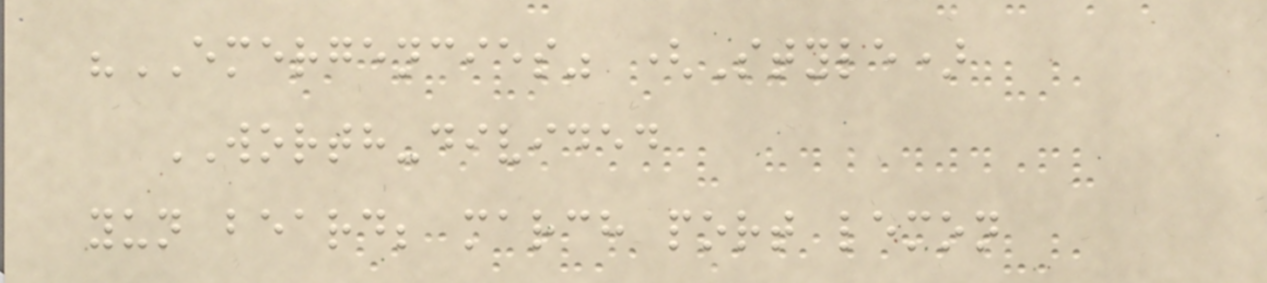"EMERGENCIES" (Style)
WORTH-divided
yun beard; march port lemon
